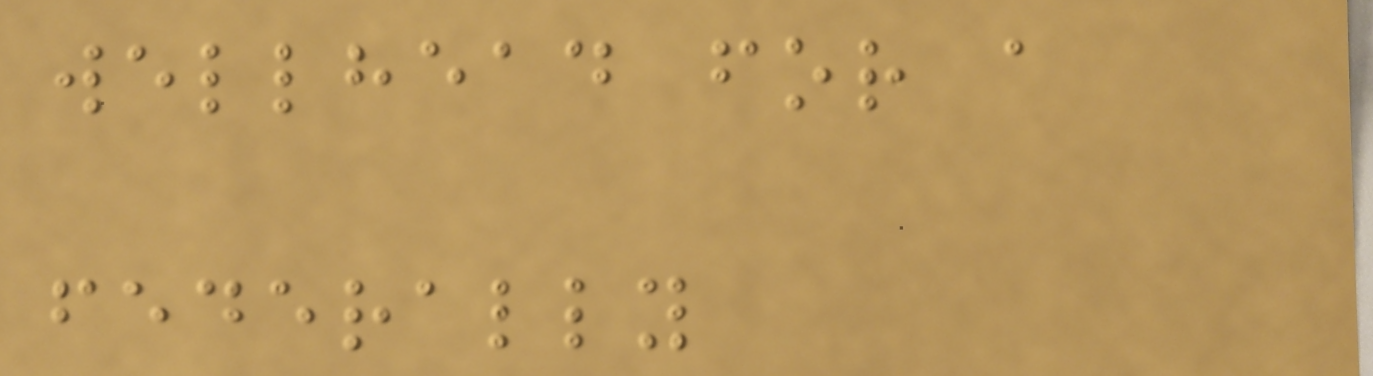wellhead for a
federally
